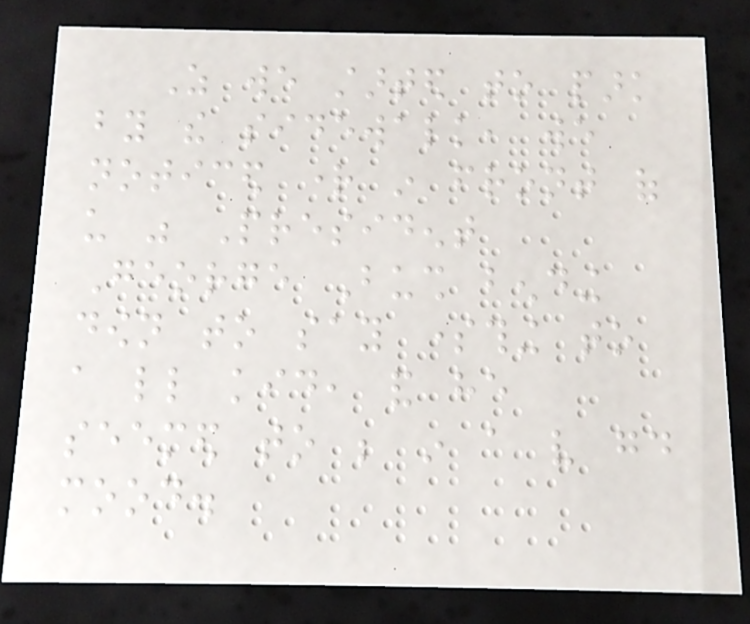As we started to park
by the sidewalk, we
noticed right in front of
us was President
George Bush bending
down to say something to
a little kid, and he
seemed to be in a very good
mood.
